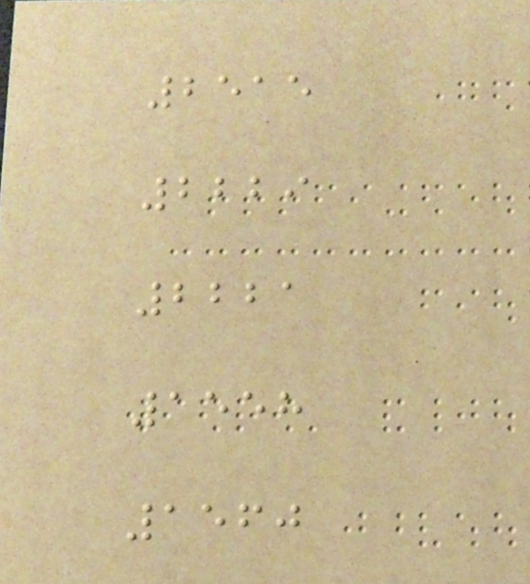2515
2229
2221
1558
1560
